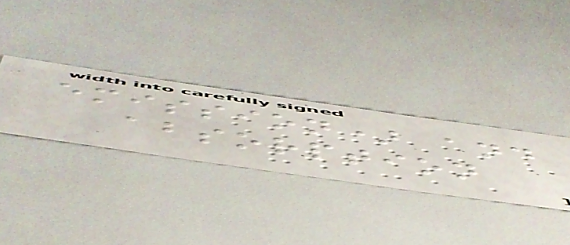emission) and
absorption
